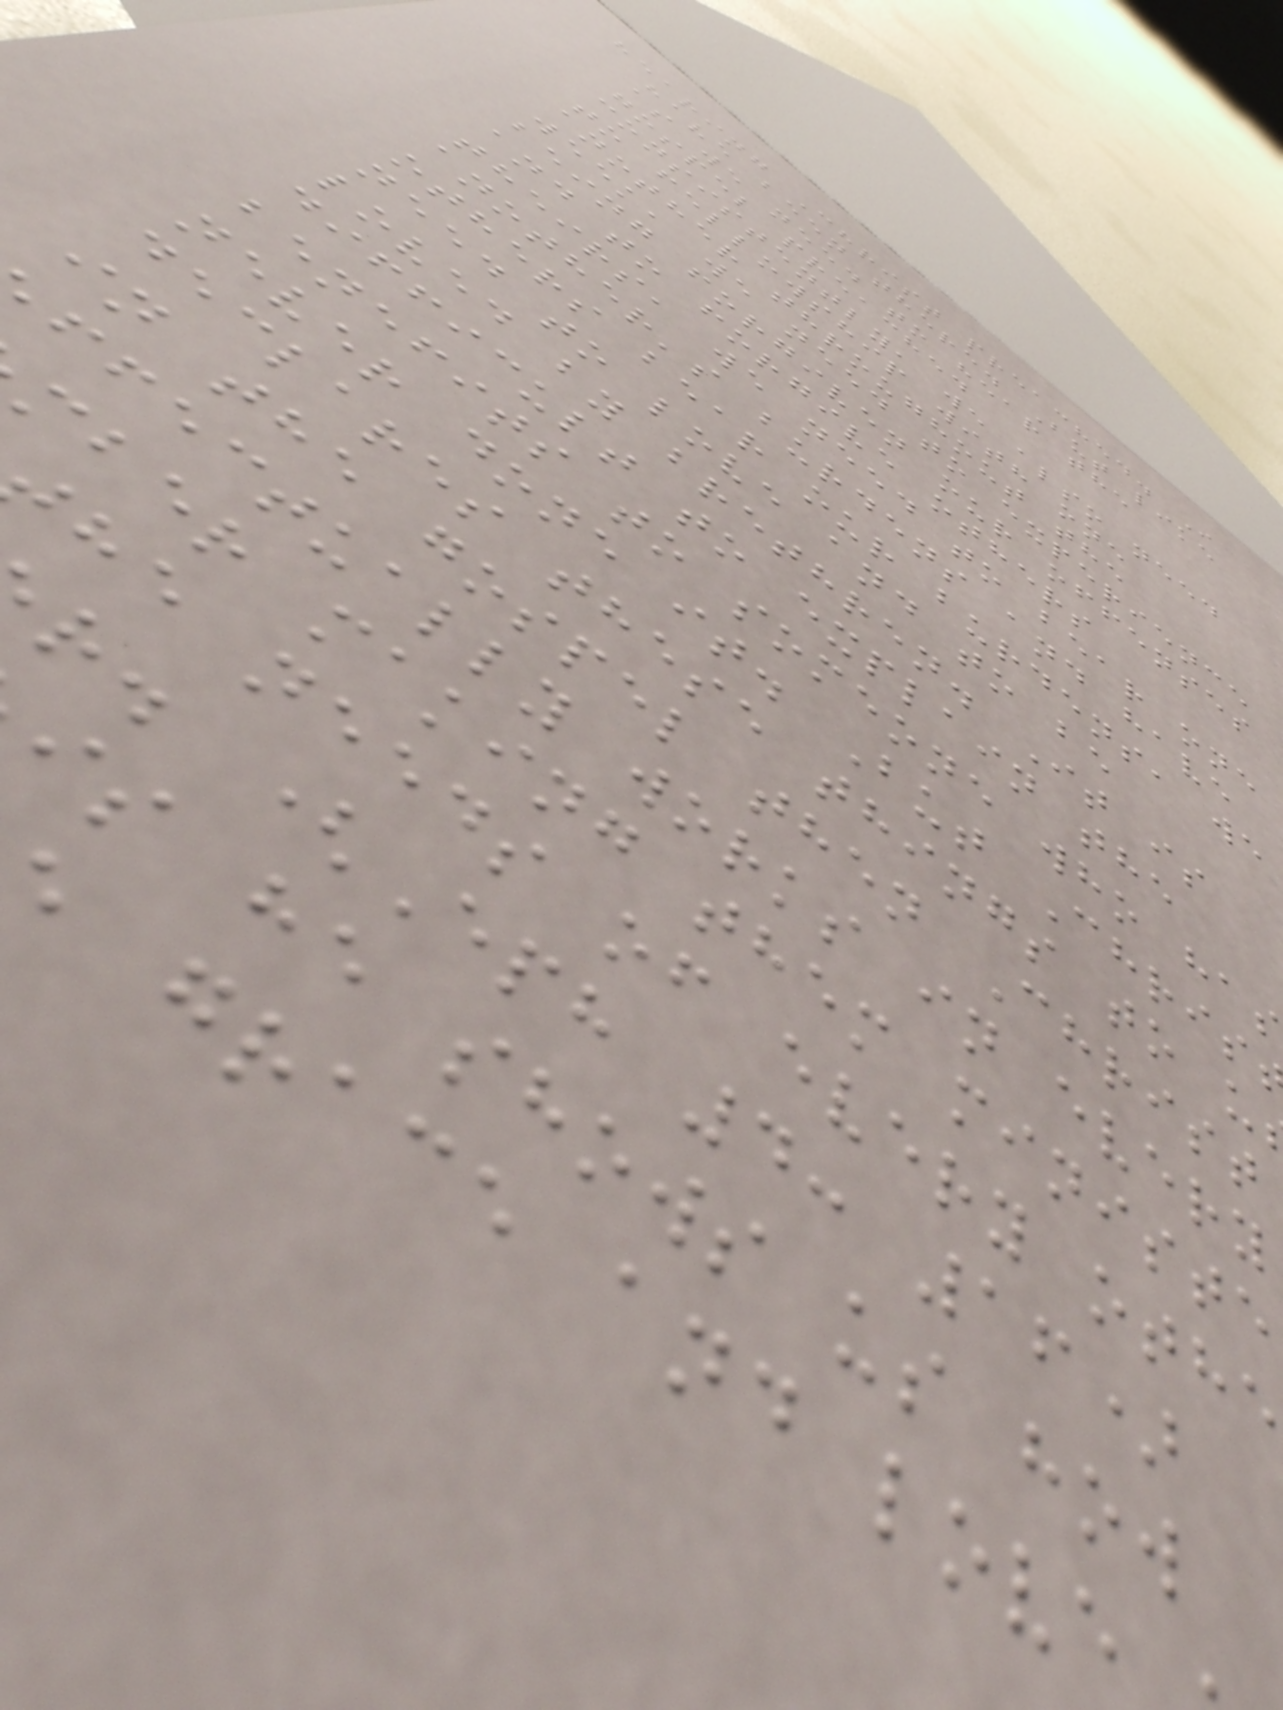hearing Christ preached. I
have been there. But like
as we need to hear the
gospel preached
consistently, we also need
to fellowship with one
another throughout the
week, we need to experience
being forgiven our offenses
and to forgive others
theirs, we need to bear one
another's burdens and have
others bear our burdens, we
need to love and to be
loved by brethren. It is
difficult to explain the
benefits to someone who has
never done it. But Chris
declares these things to u
in the gospel then Christ
ffectually works in every
mber making them ministe
he needs of every othe
r. (Eph 4: 16)
is he shows us how
grace and love
